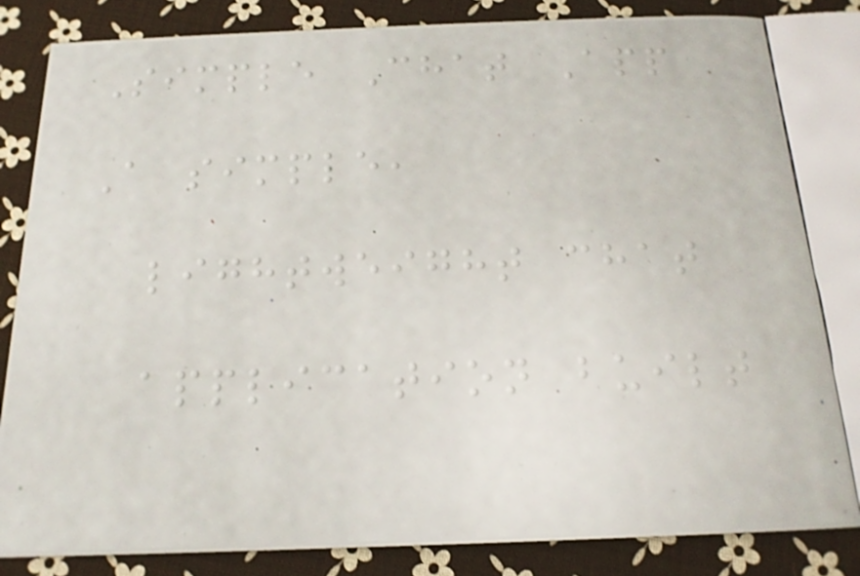Simple Chat App
A simple,
lightweight chat
application built
